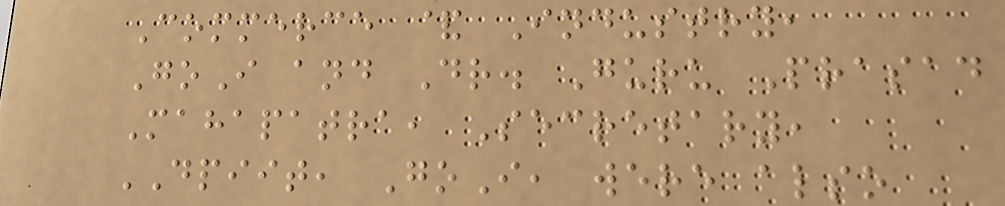Commerce & Industry,
GoI and Dr. Guru Prasad
Mahapatra, Secretary,
DPIIT, GoI, were also
